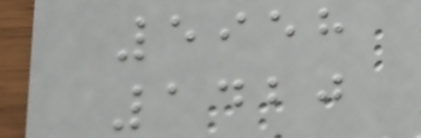5958
1420
